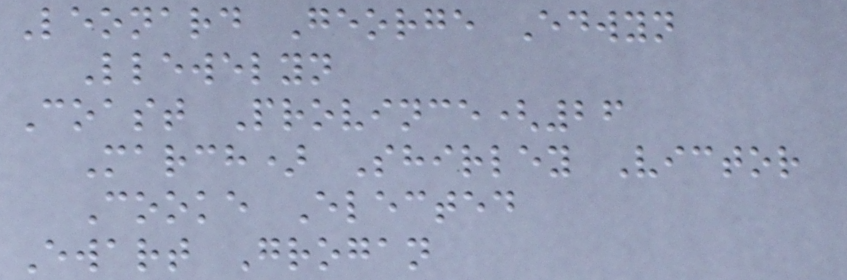Leonard George Edwyn
Llewelyn
Coast Province(26
March) Shirley Victor
Cooke Elected
Ewart Grogan
